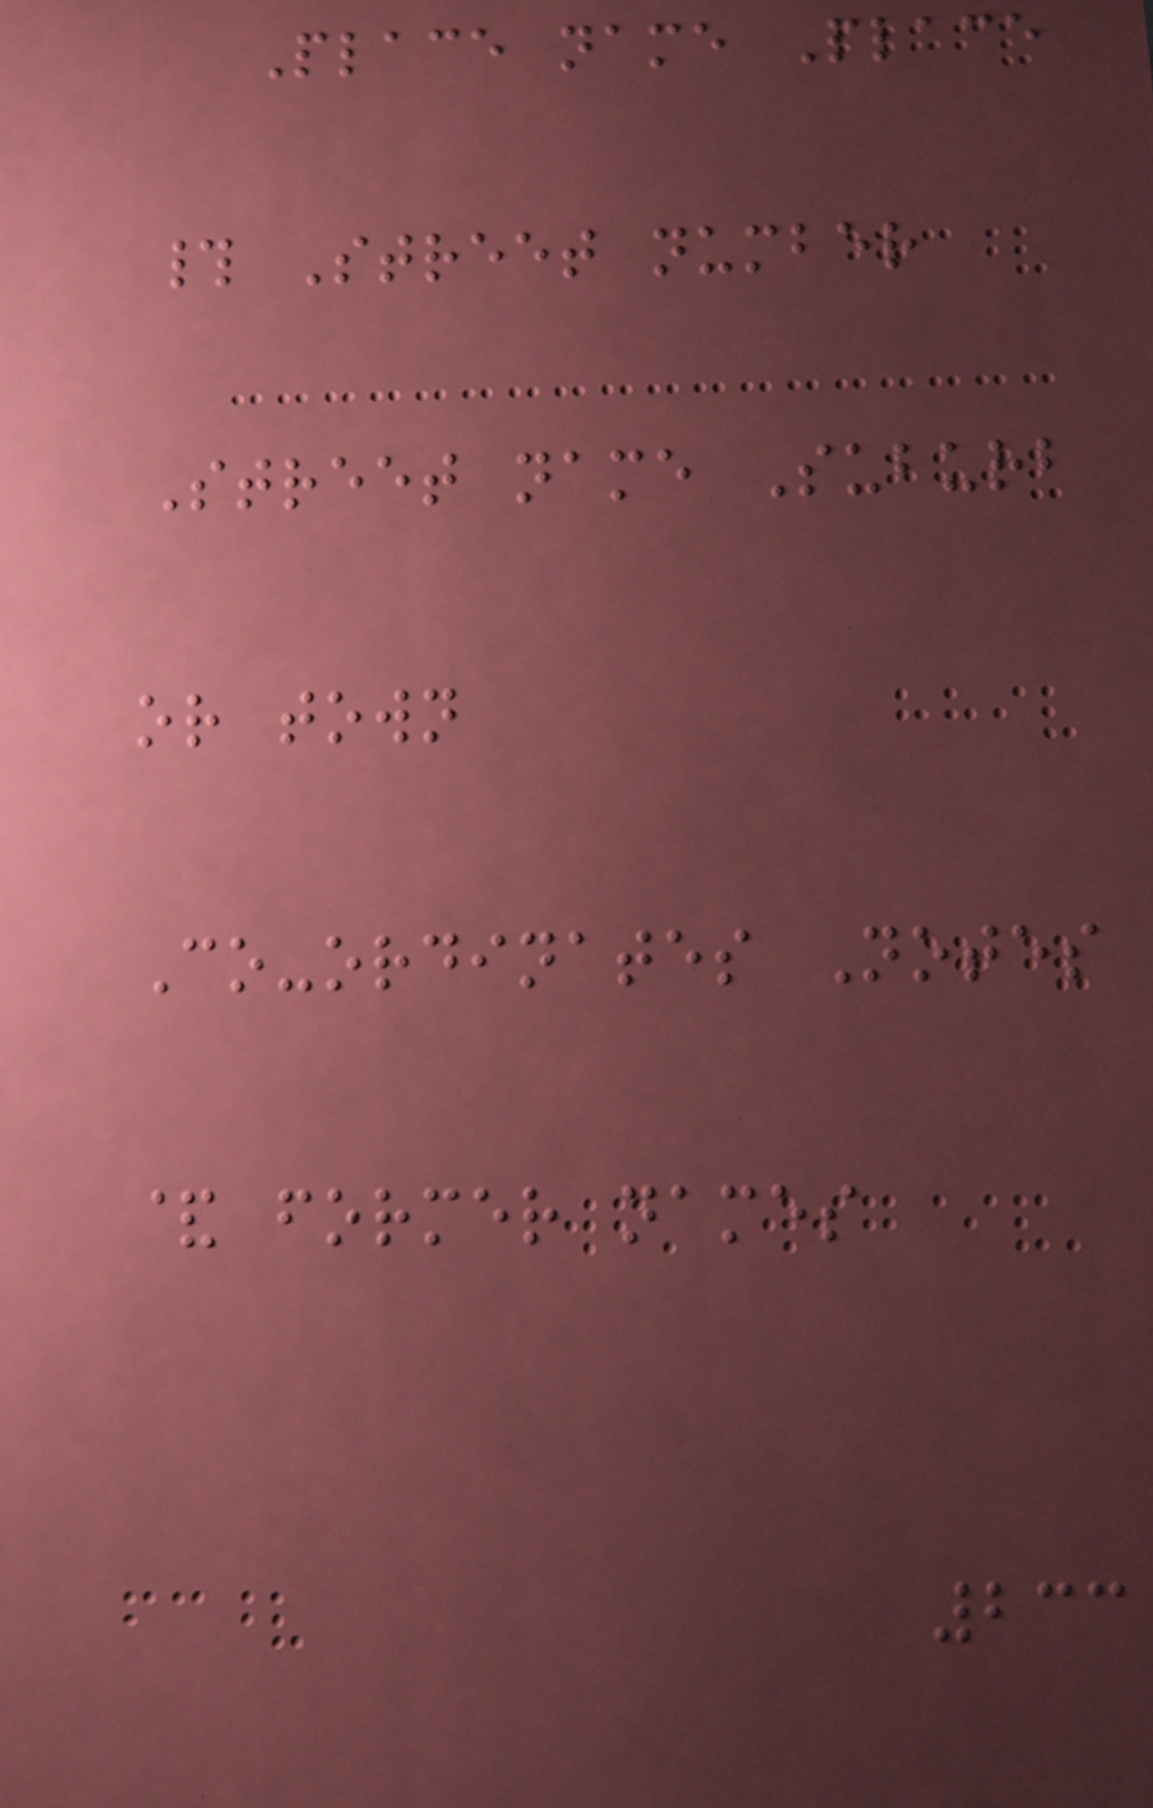Place name Place
# Street number
Street name Suburb
or town
Co-ordinates Notes
& former names
233
